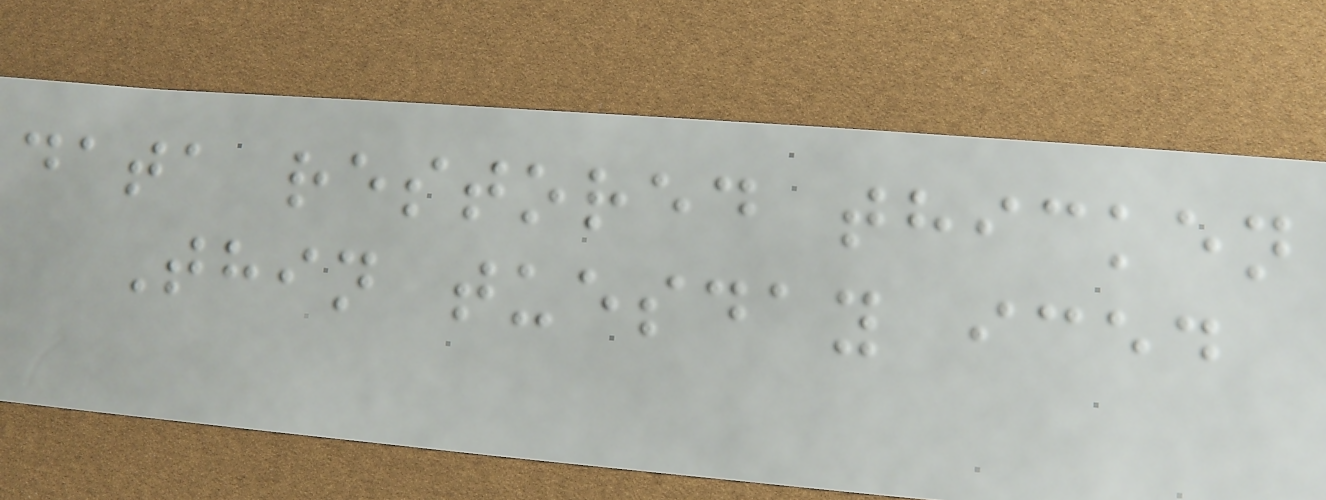data restored thicken
Thin tuesday iced
